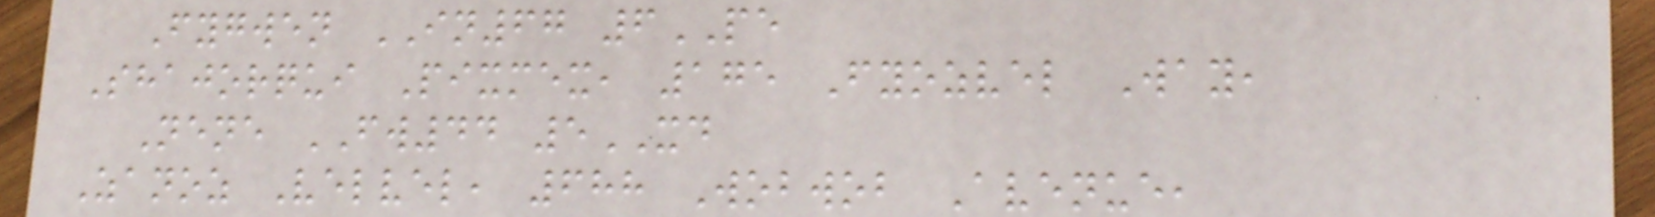Fygwen IN67 6PE
Shajorqui Pixmex, 175 Fyozvel Way,
Nene FW44 5XD
Zanoz Velvel, 688 Wobwob Avenue,
